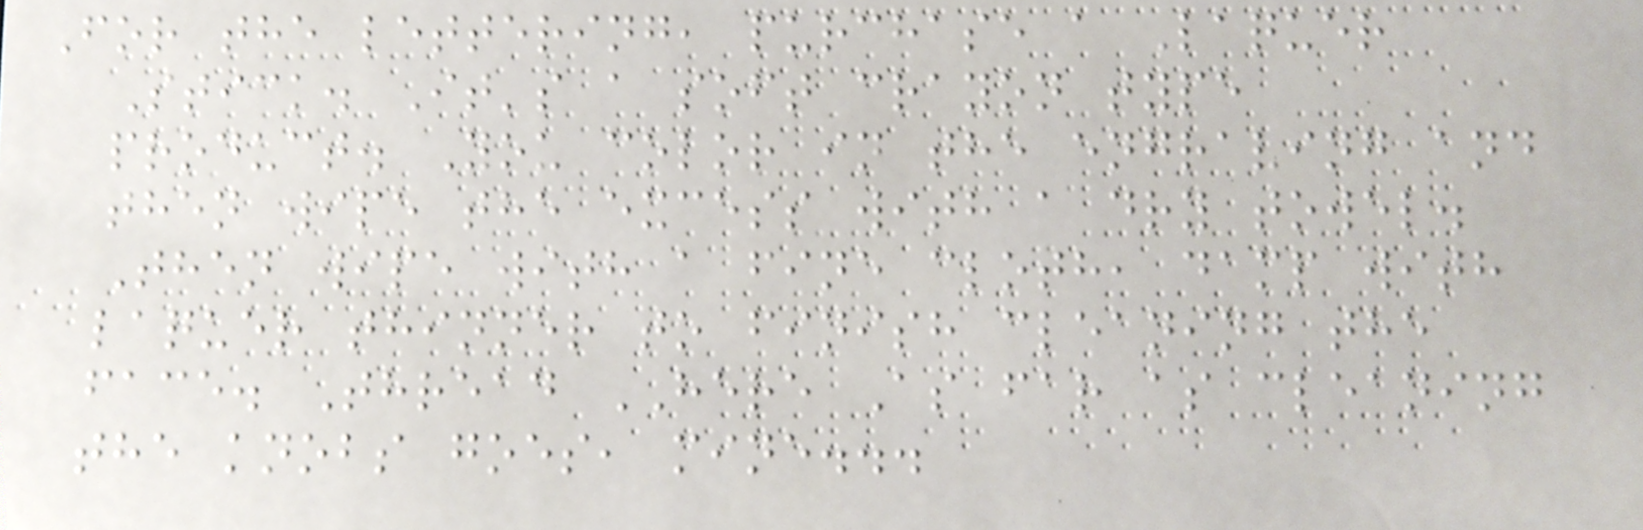For the lettering, purchase a Laquer
Stick. It's a soft crayon type
product. You color in the engraving and
then wipe the excess with a dry towel.
Then wipe with a fine cloth, damp with
laquer thinner to finish cleaning the
face. Thread HERE As far as cleaning
the knobs goes, mine...
